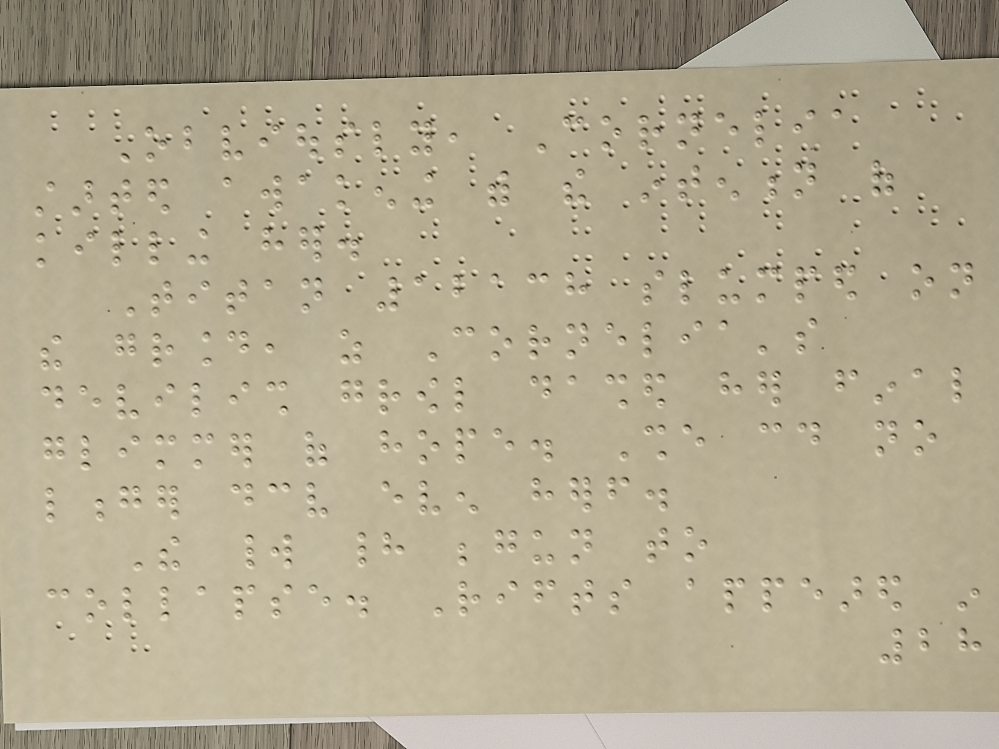Obviously, Cornelia
started awakening with the intention of
killing her.
Titan 12138 slumped on
the ground, as Cornelia's
devilish growl dashed her final
glimmer of hope. She could no
longer deceive even herself.
The world had begun to
collapse. Rifts appeared in
28
